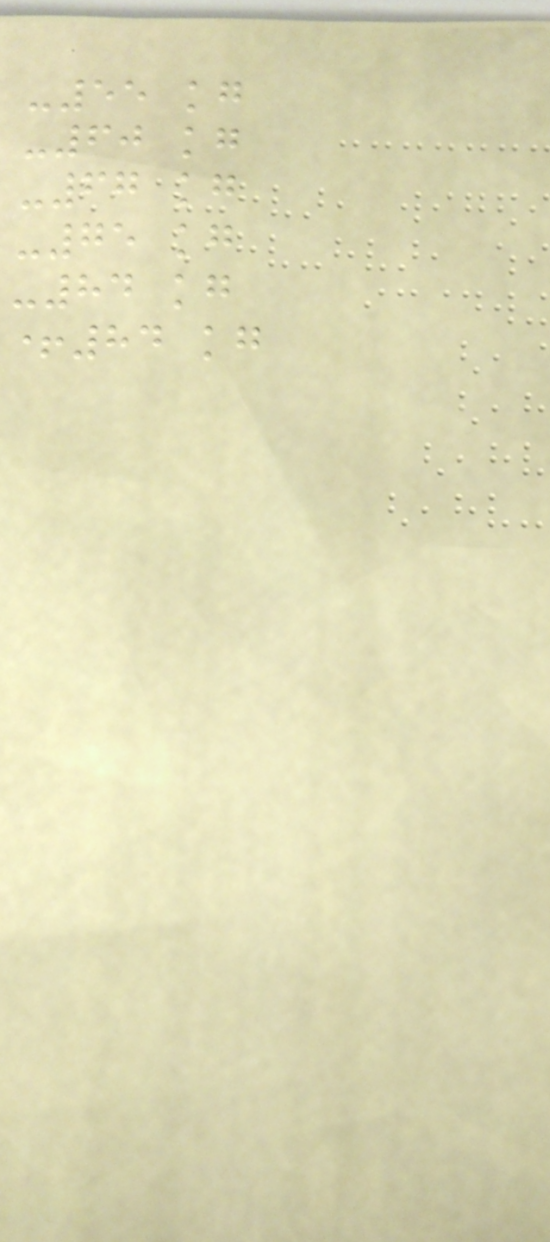-55 kg
-60 kg
-67 kg
-75 kg
-84 kg
+84 kg
